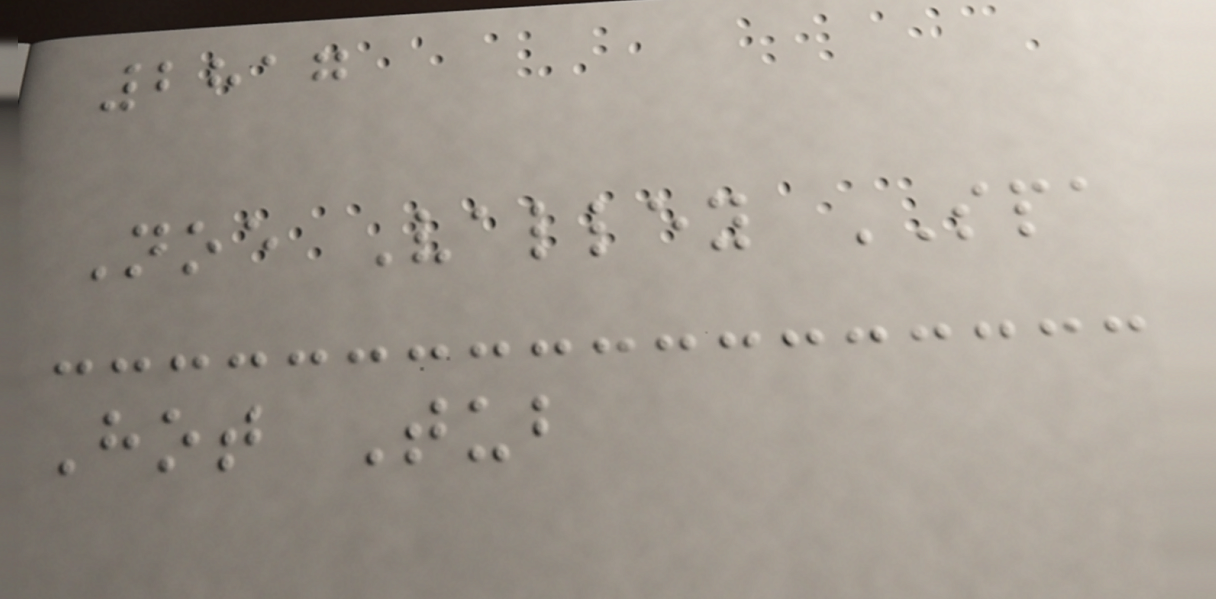2817
Noe Valley SPA
Hot Tub
